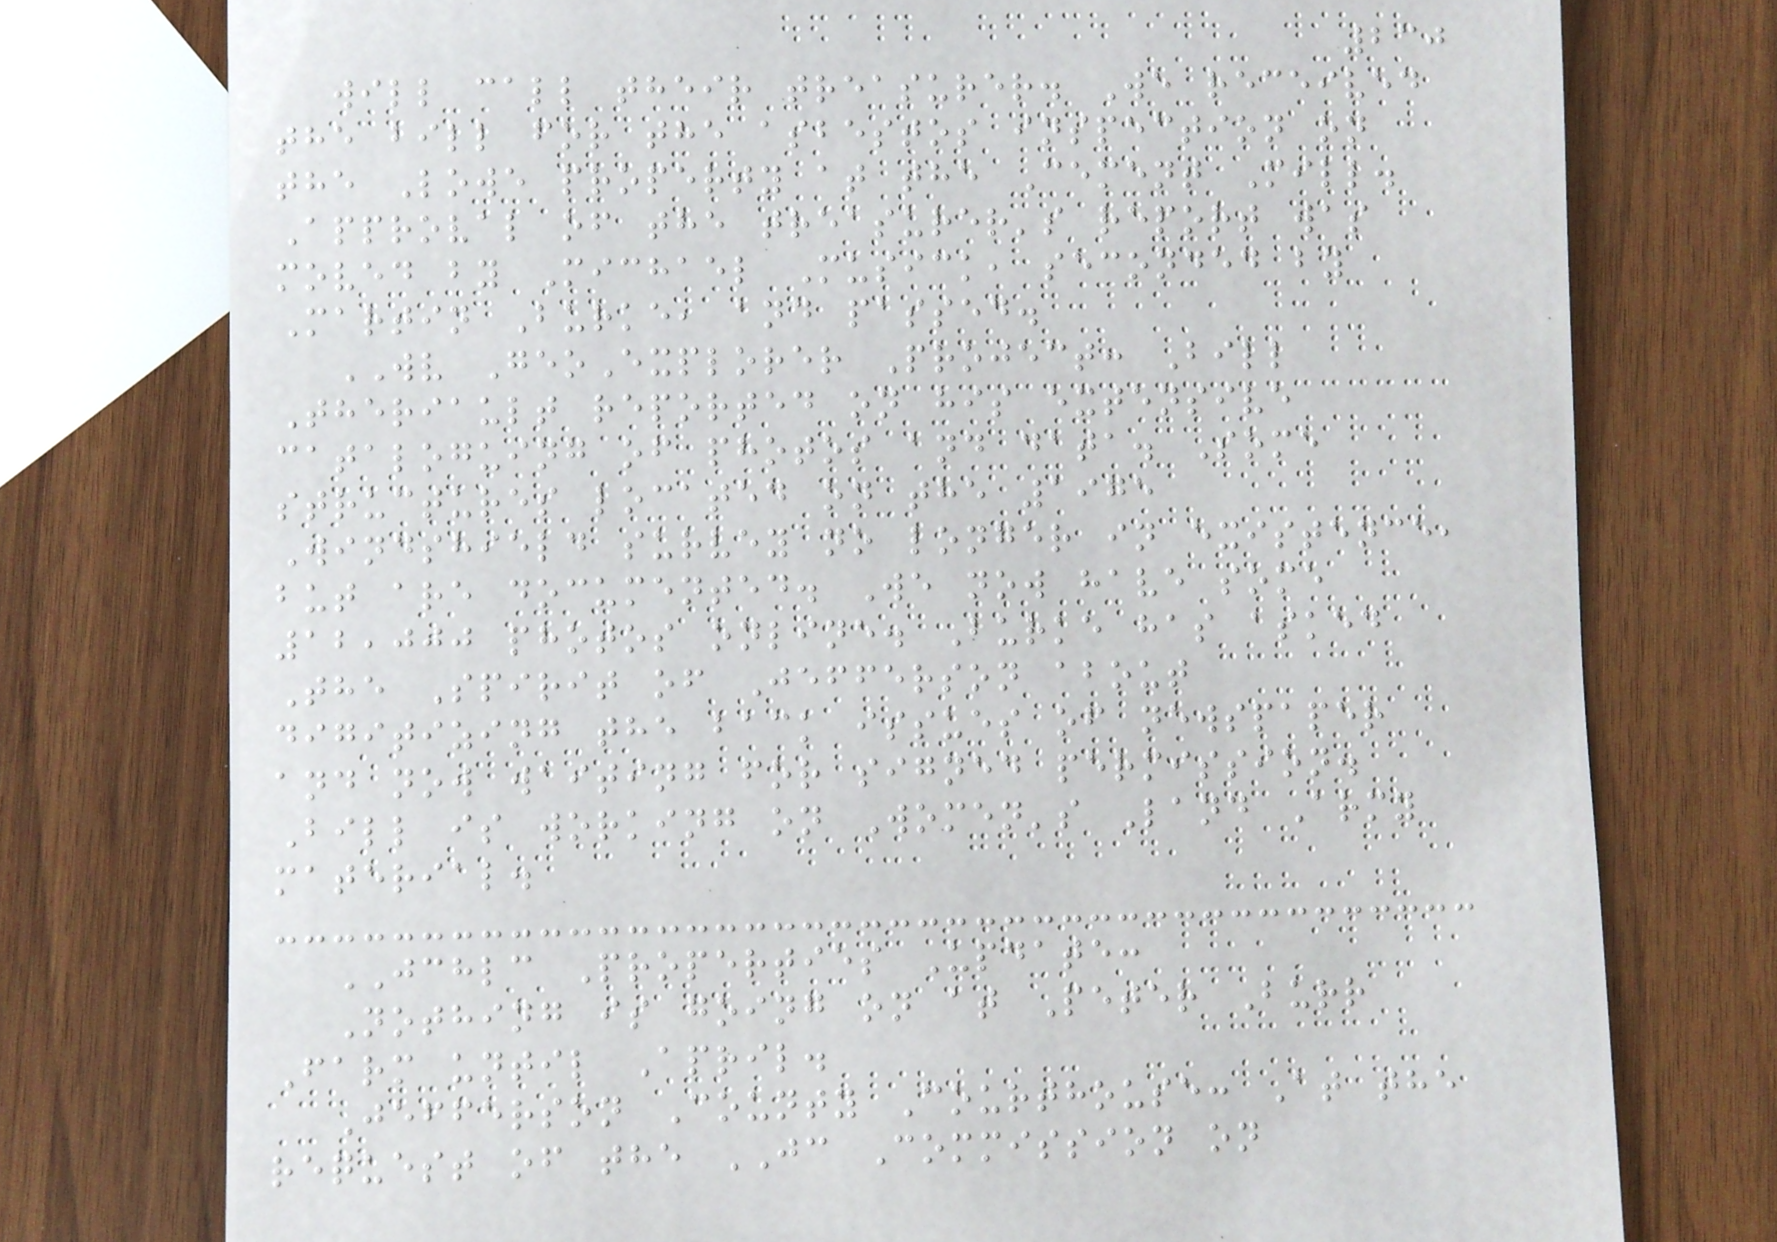230
will call their treasurer. We received
the bill for the asbestos inspection on
the Lowe property at the Cement Mill.
Approval of the treasurer's report was
moved by Michael Musick, seconded by
Martin Burke, and passed.
WV GeoExplorer Project: Bill
Theriault reported on his extensive
cataloguing of photos and data. Some
structures located on the 1975
Windshield survey no longer in existence,
but are documented. We now have some
12,000 photos online. Burke has asked
The Spirit of Jefferson about
digitizing the back issues of newspaper
and now waiting for signed permission.
Bill is working on Women's Land Army
material.
JCHLC Properties Update:
Nothing is going on at Peter Burr
Farm until April.
Jefferson County Courthouse: At the
request of the JC Commission on
